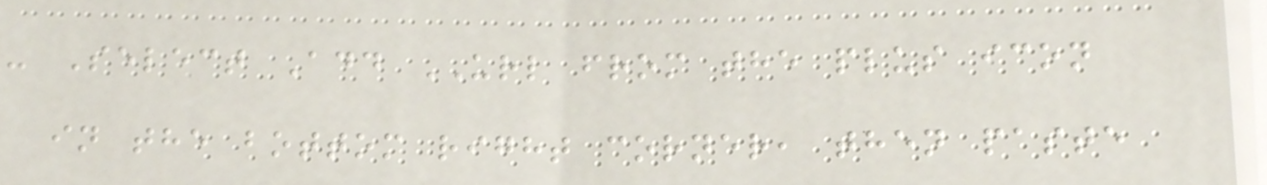- Select Add URL from the plus icon
in the bottom right corner, then paste
